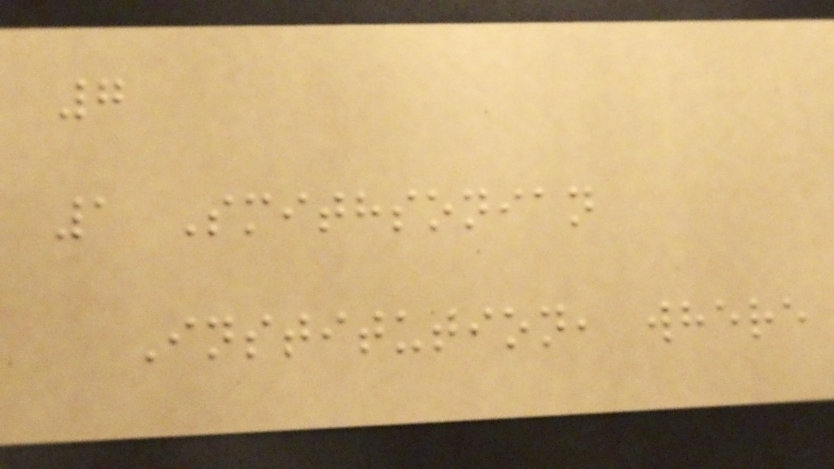7
1 Smithsonian
Institution, where
